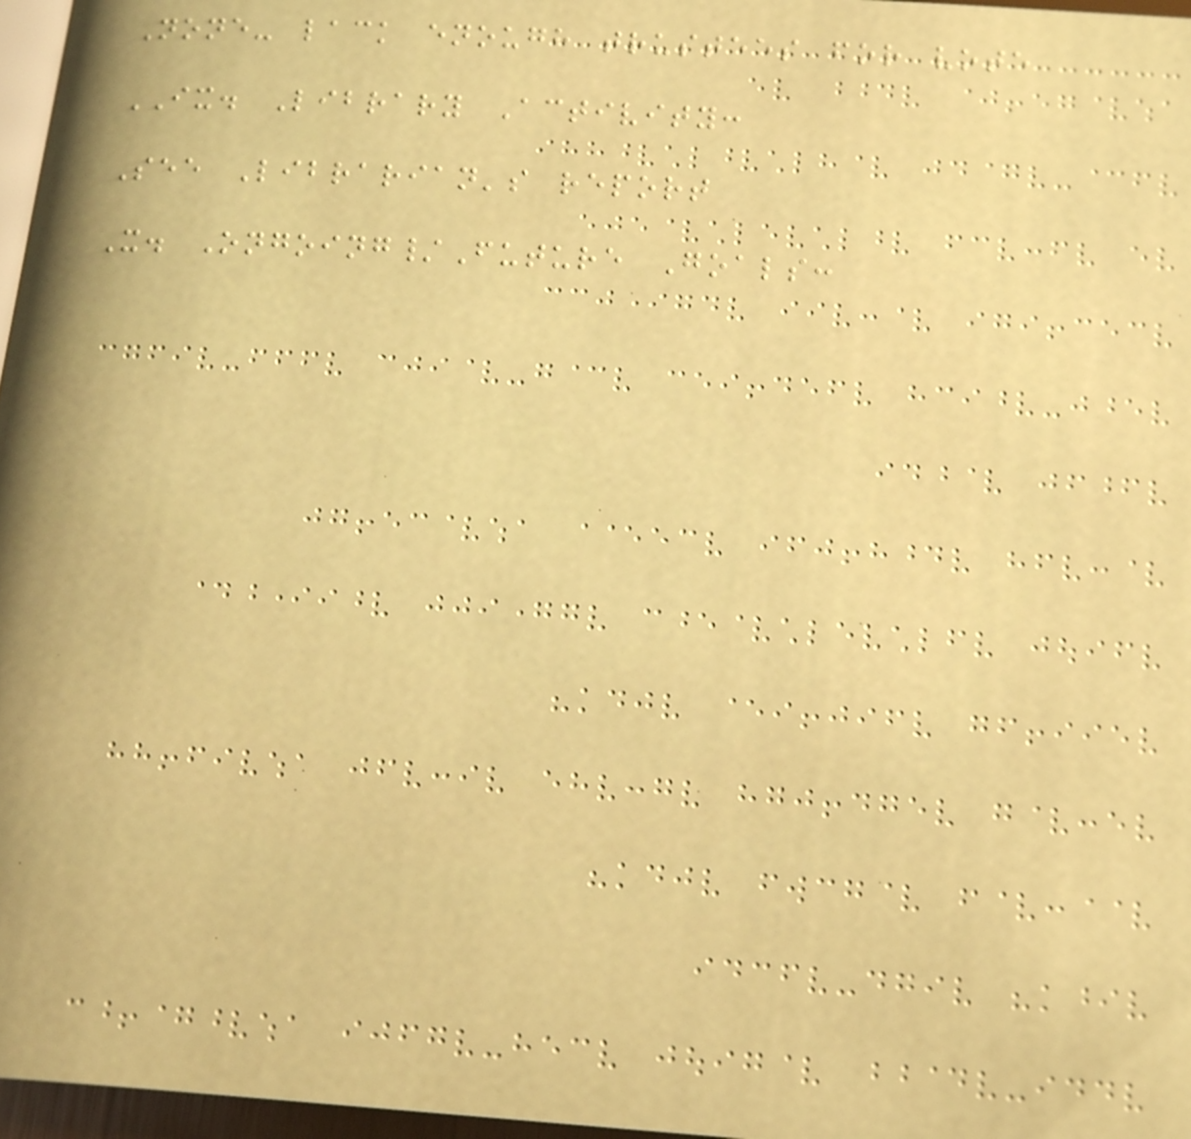None- lack enough trustees for vote
IX. Library Activity:
See Librarian's report
X. Ongoing/Future Goals:
